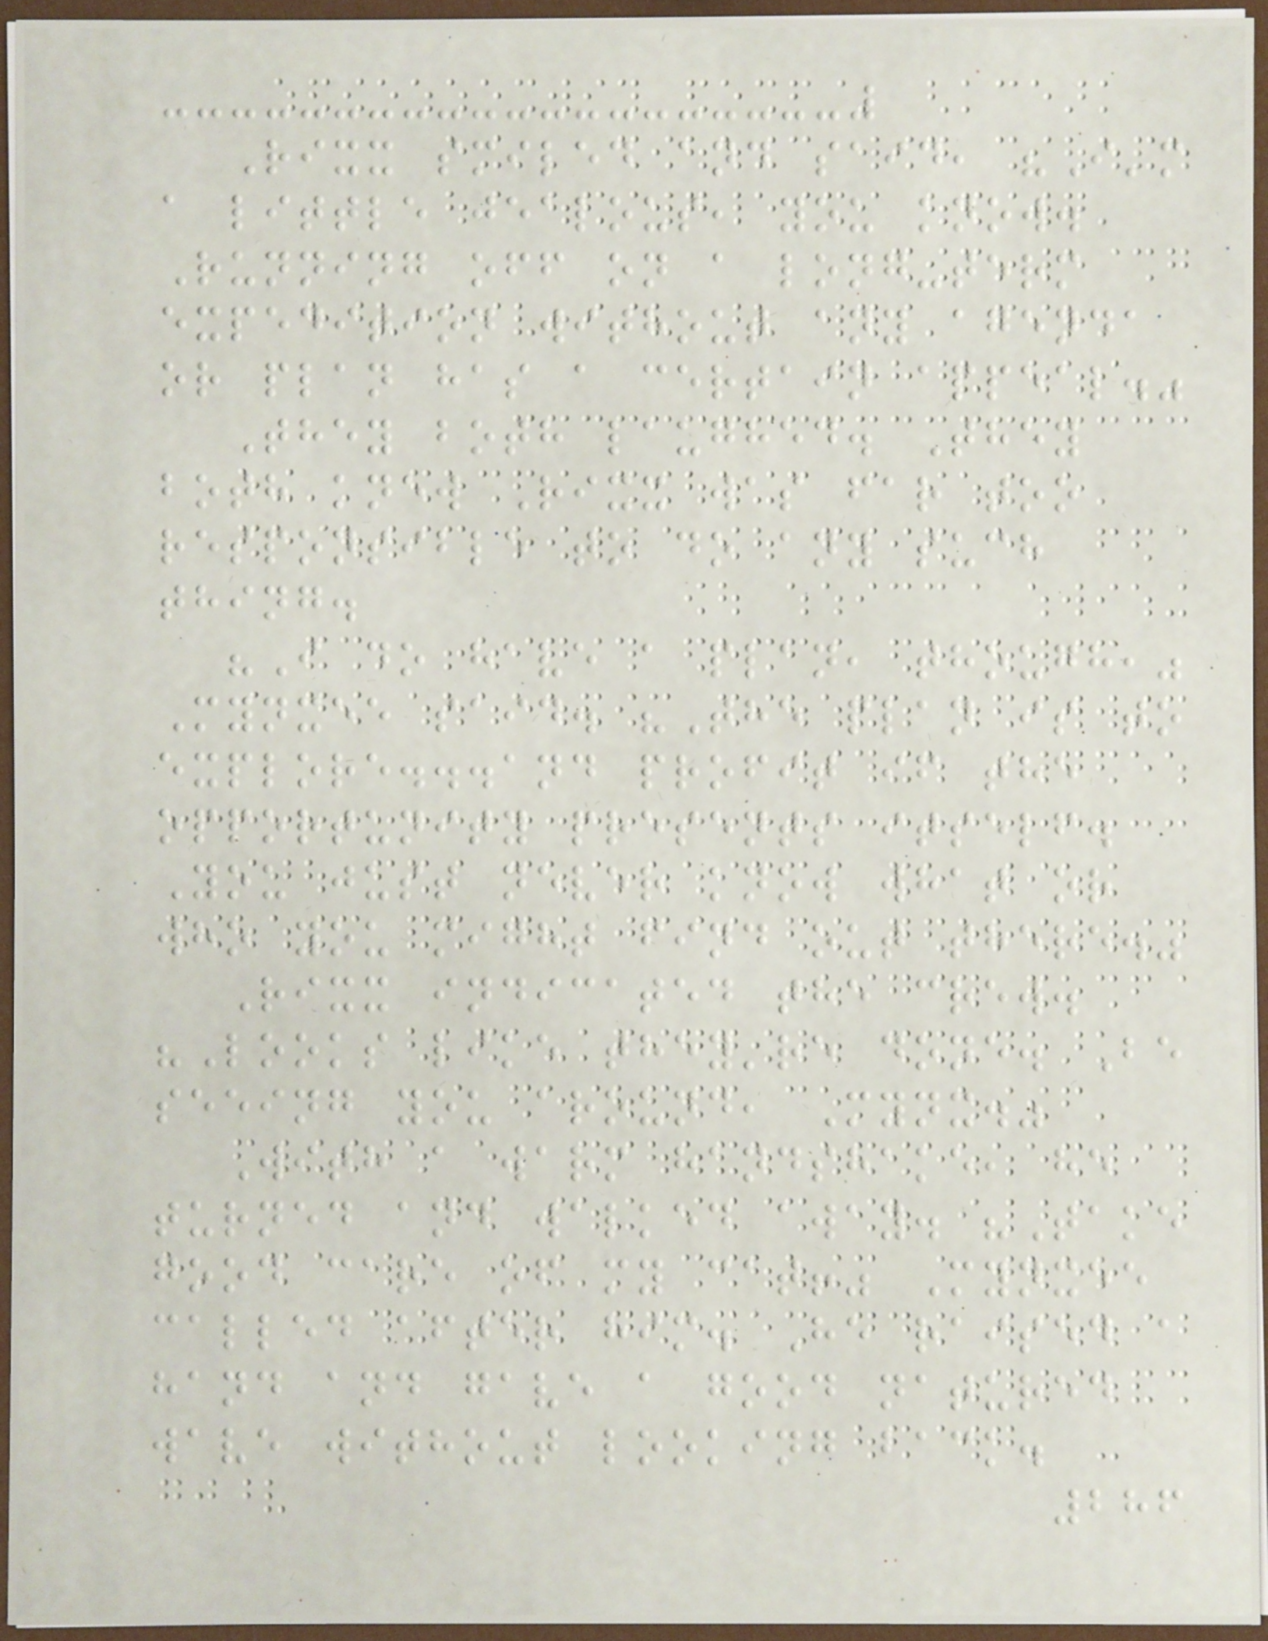Rixx smiled and said, "I'm
a little jealous, you know.
Running off on a long-term
expedition without any agenda
or plan has a certain appeal."
They both laughed. They
both knew Rixx was far too
responsible to do any such
thing.
"I do have a plan, though,"
Mynxee said. "The plan is to
explore...and profit if the
opportunity presents itself.
You just never know what or
who you might find out there."
Rixx indicated the crew.
"Looks like they're done. Be
seeing you around, Mynx."
With a warm handshake, he
turned and walked away. "Take
good care of my cat!" Mynxee
called after him. He raised a
hand and gave a good natured
wave without looking back.
286
